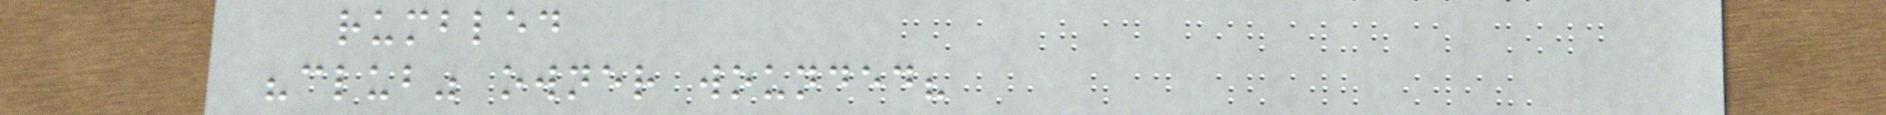rumbled
"club" owner wounded?
